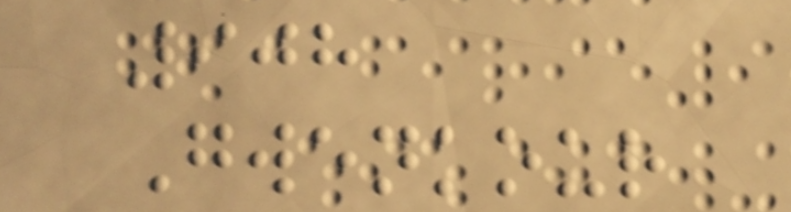908
Gwenkour
